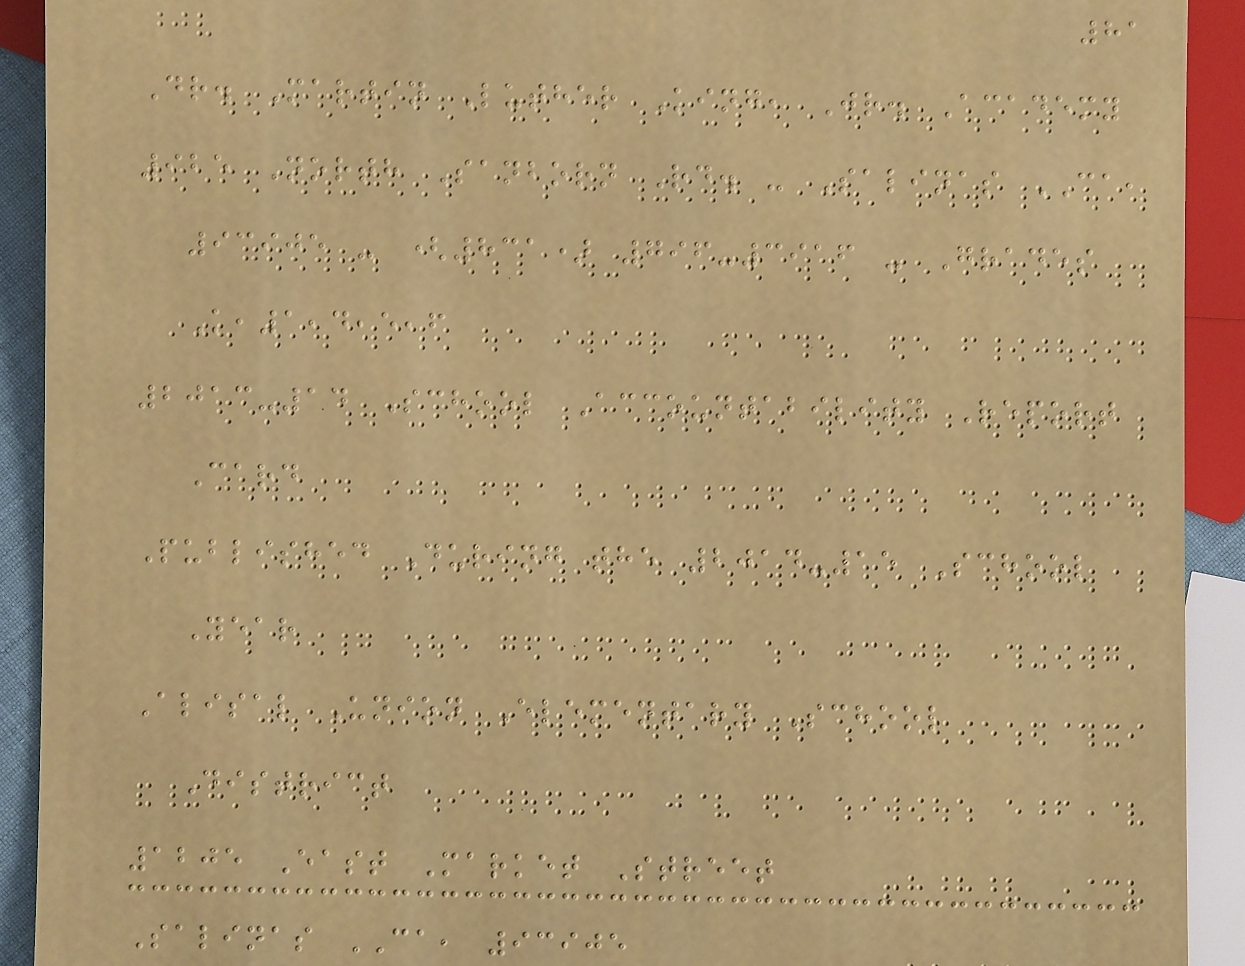81
Dr. Martin Luther King, Jr. Academy
925 North Sanborn Rd. - Salinas CA,
93905 - (831) 796-3916 - Grades
K,1,4,5,6
2013-14 School Accountability Report
Card
Published During the 2014-15 School
Year
Alisal Union Elementary School
District
1205 East Market Street
Salinas CA, 93905
